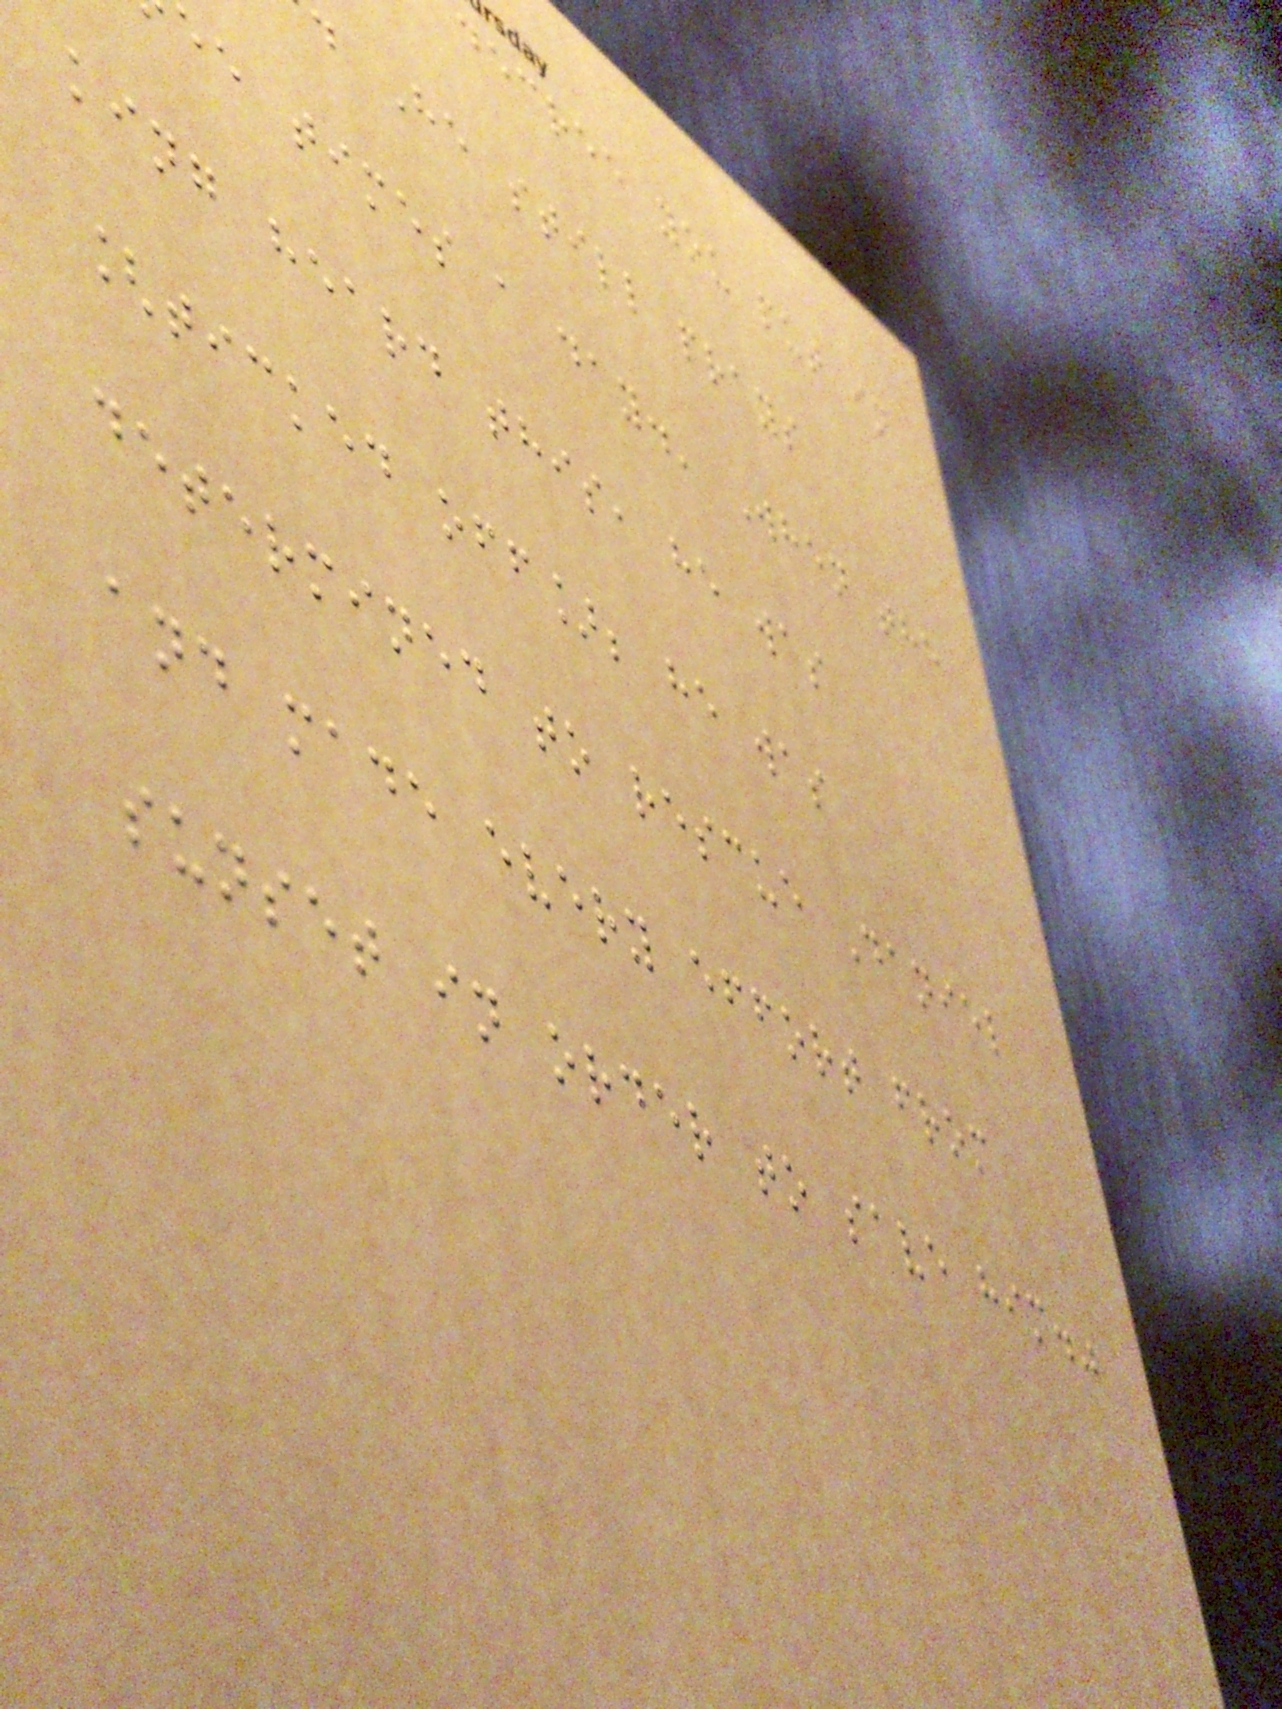decree you put in
He still prays
ee times a day.' When the
king heard this, he was
[ticked off]; he was
determined to rescue Daniel
and made every effort from
sunset in order to save him."
